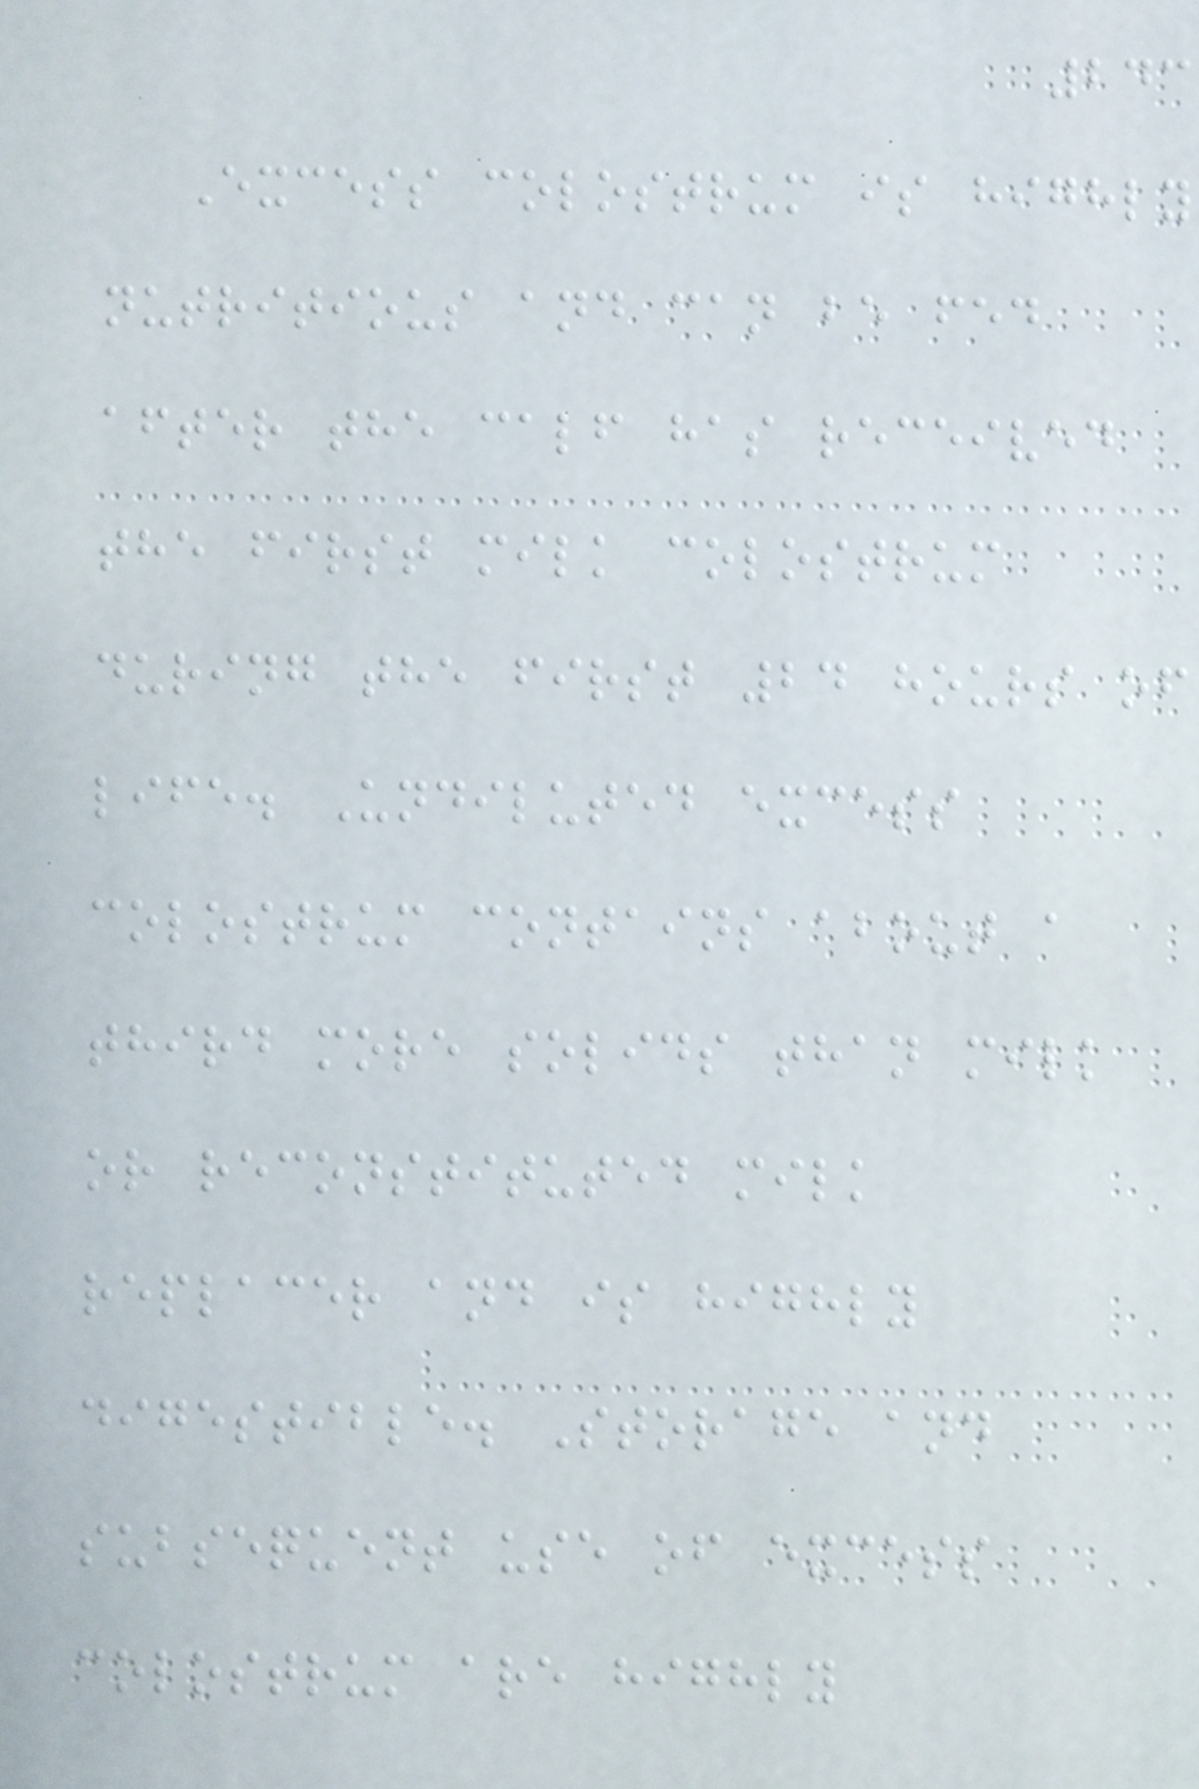243
Excess colostrum is highly
nutritious and can be fed
after the calf has received
the first milk colostrum
during the first 24 hours of
life. Undiluted excess
colostrum contains about a
third more solids than milk
or reconstituted milk
replacer and is highly
digestible. Storage and
subsequent use of excess
colostrum are highly
